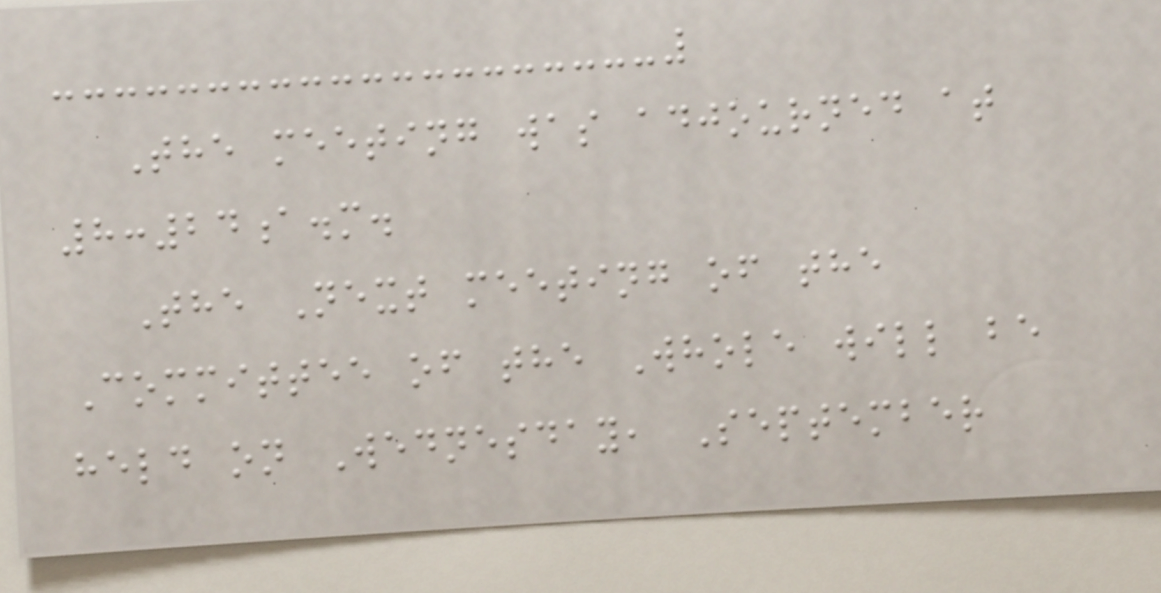The meeting was adjourned at
8:24a.m.
The Next meeting of the
Committee of the Whole will be
held on Wednesday, September
